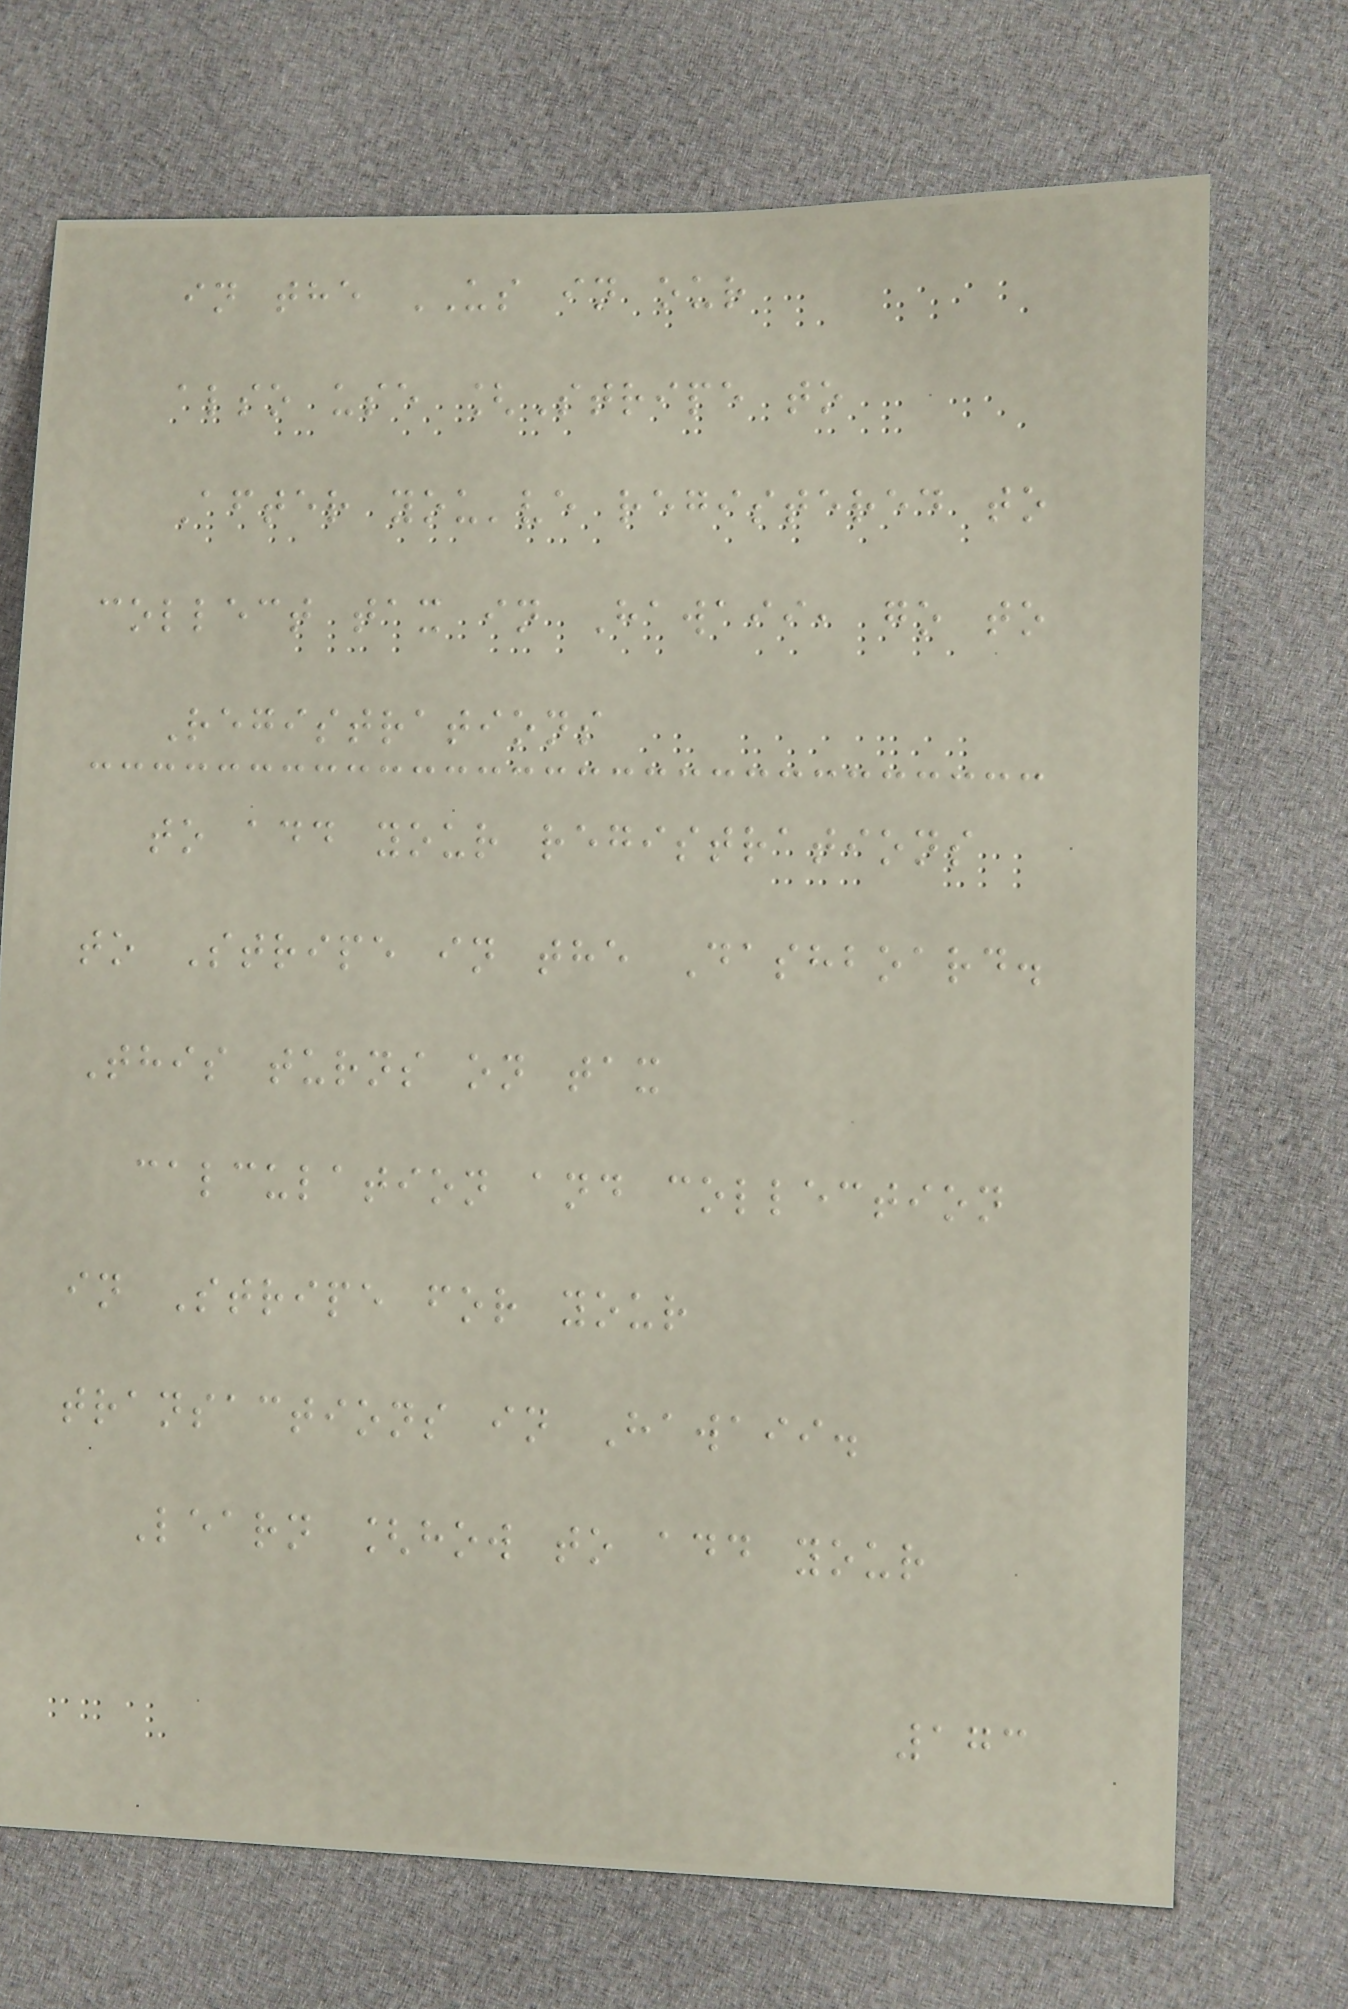in the US in our
also use [Stripe to
After you've registered to
collect tax in Hawaii, go to
Registrations
to add your registrations
to Stripe in the Dashboard.
This turns on tax
calculation and collection
in Stripe for your
transactions in Hawaii.
Learn [how to add your
173
